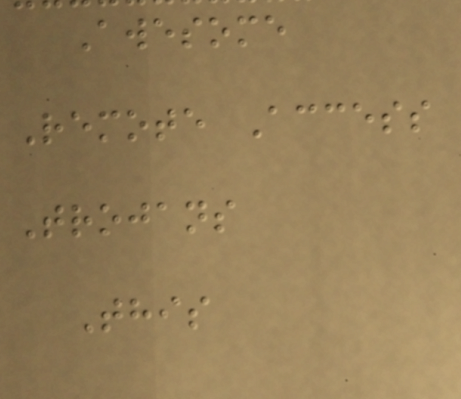Awesome
Remote Access
Trojans
This
